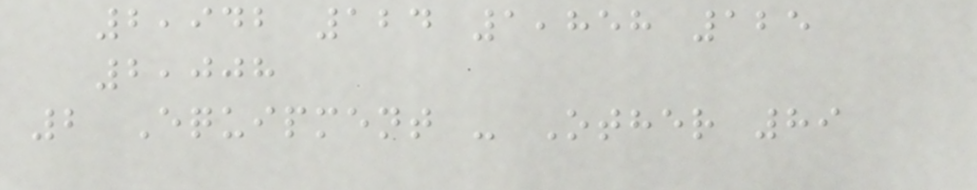2,942 124 1,858 125
2,008
2 Equipment - Other 89
